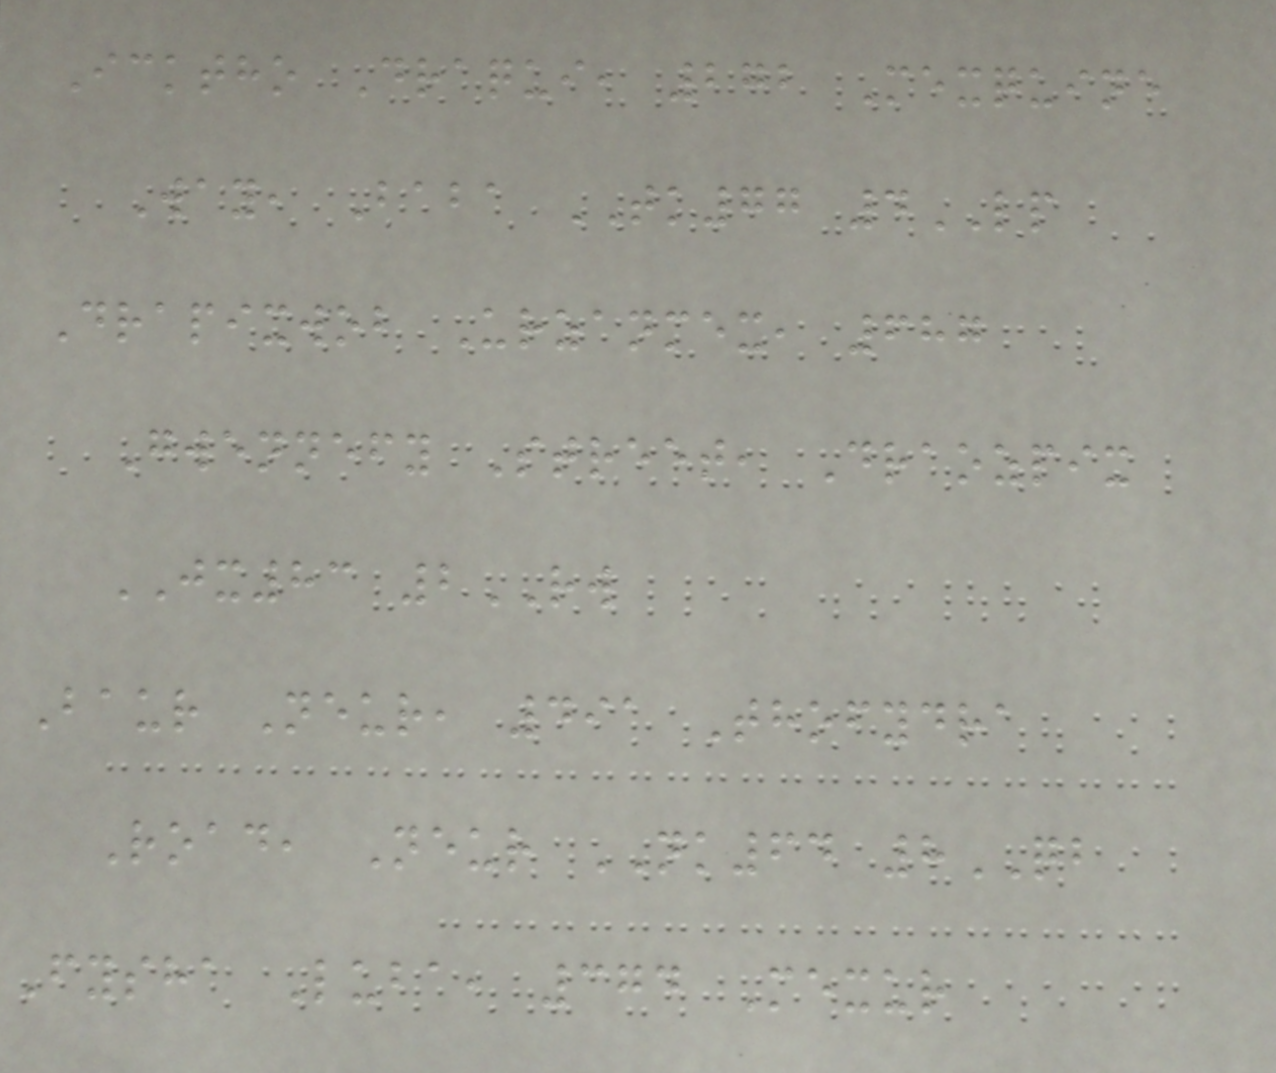Icktho Draqui, 272 Mexquine
Way, Baba TK77 4LP
Drapixwob Urzanmex, 687
Gwennefy Street, Draozpix
JX83 2RW
Baur Neur, 491 Thofydra
Road, Neur NK64 8QB
Fysha Luba, 374 Mexur
